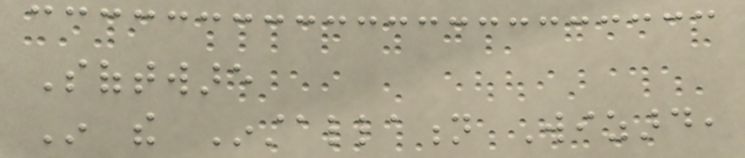Software
In the Installation Wizard,
